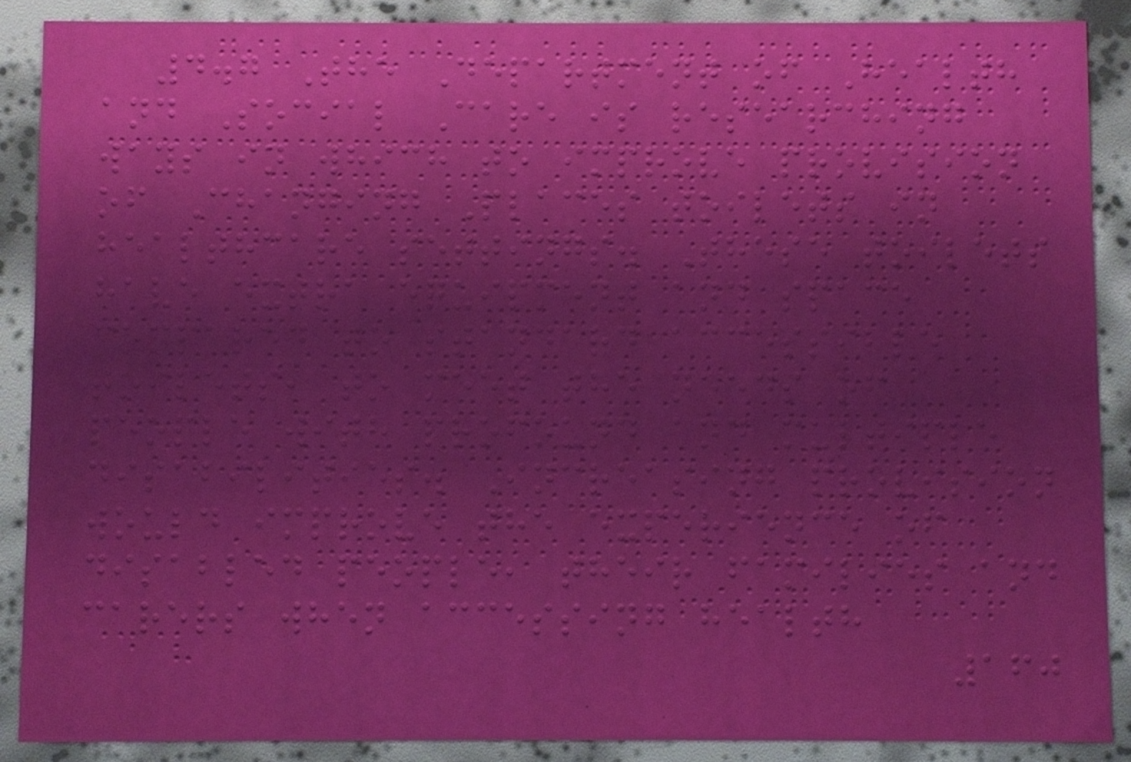4.7 The Department of Health
and Social Care is researching
ways in which to improve provision
of Changing Places toilets in
healthcare settings. These toilets
have extra equipment and space
compared to standard accessible
toilets, to meet the needs of
people with profound and multiple
disabilities. Increasing provision
would improve the experience of
disabled people, their families and
carers when accessing health
160
